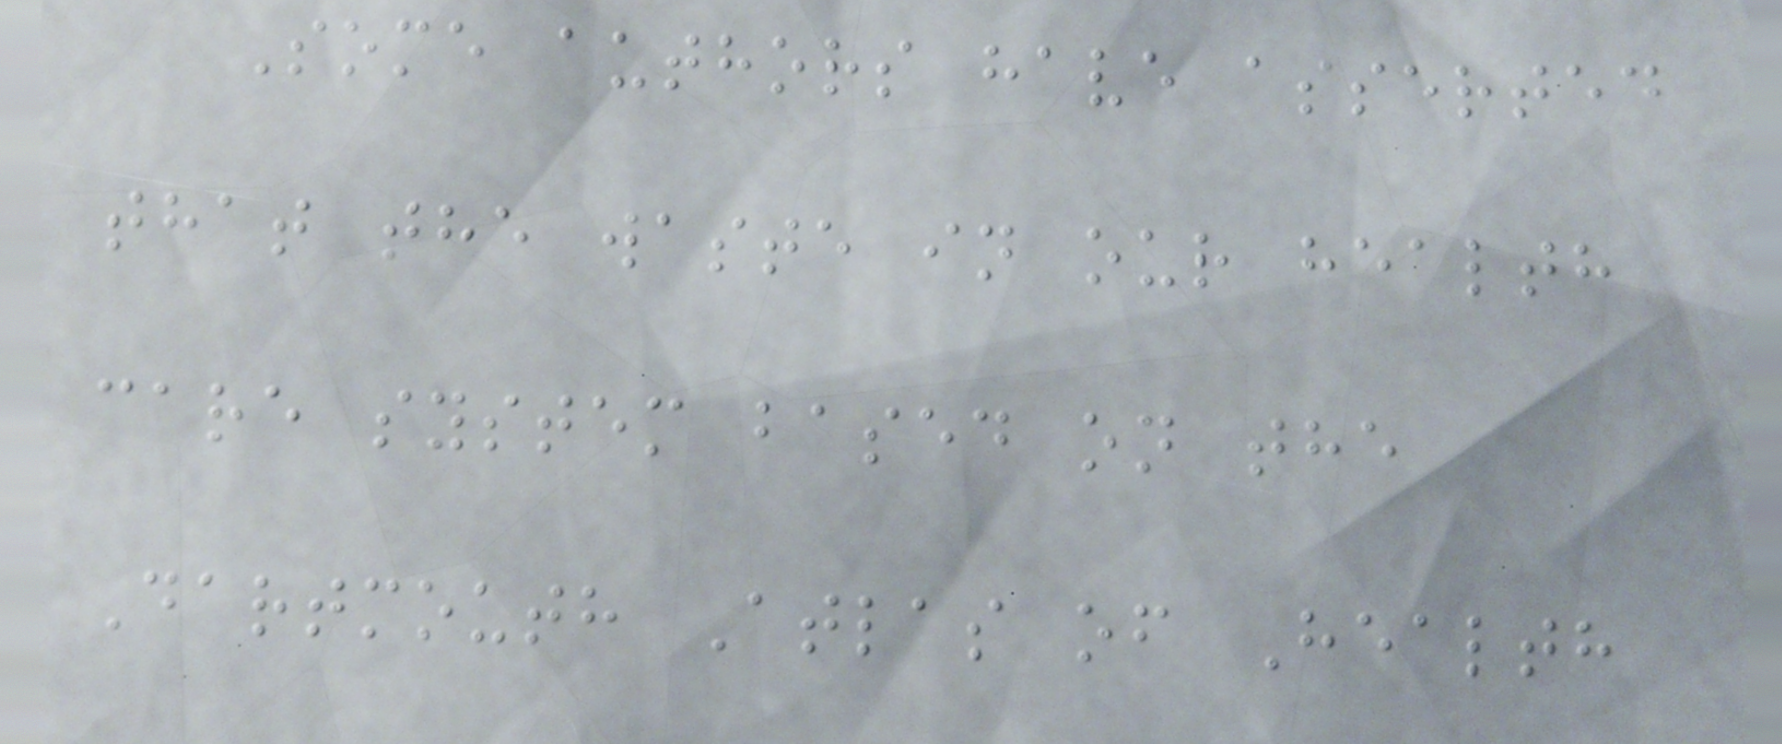Some authors have asserted
that the waste in our health
care system based on the
Dartmouth Atlas of Health
